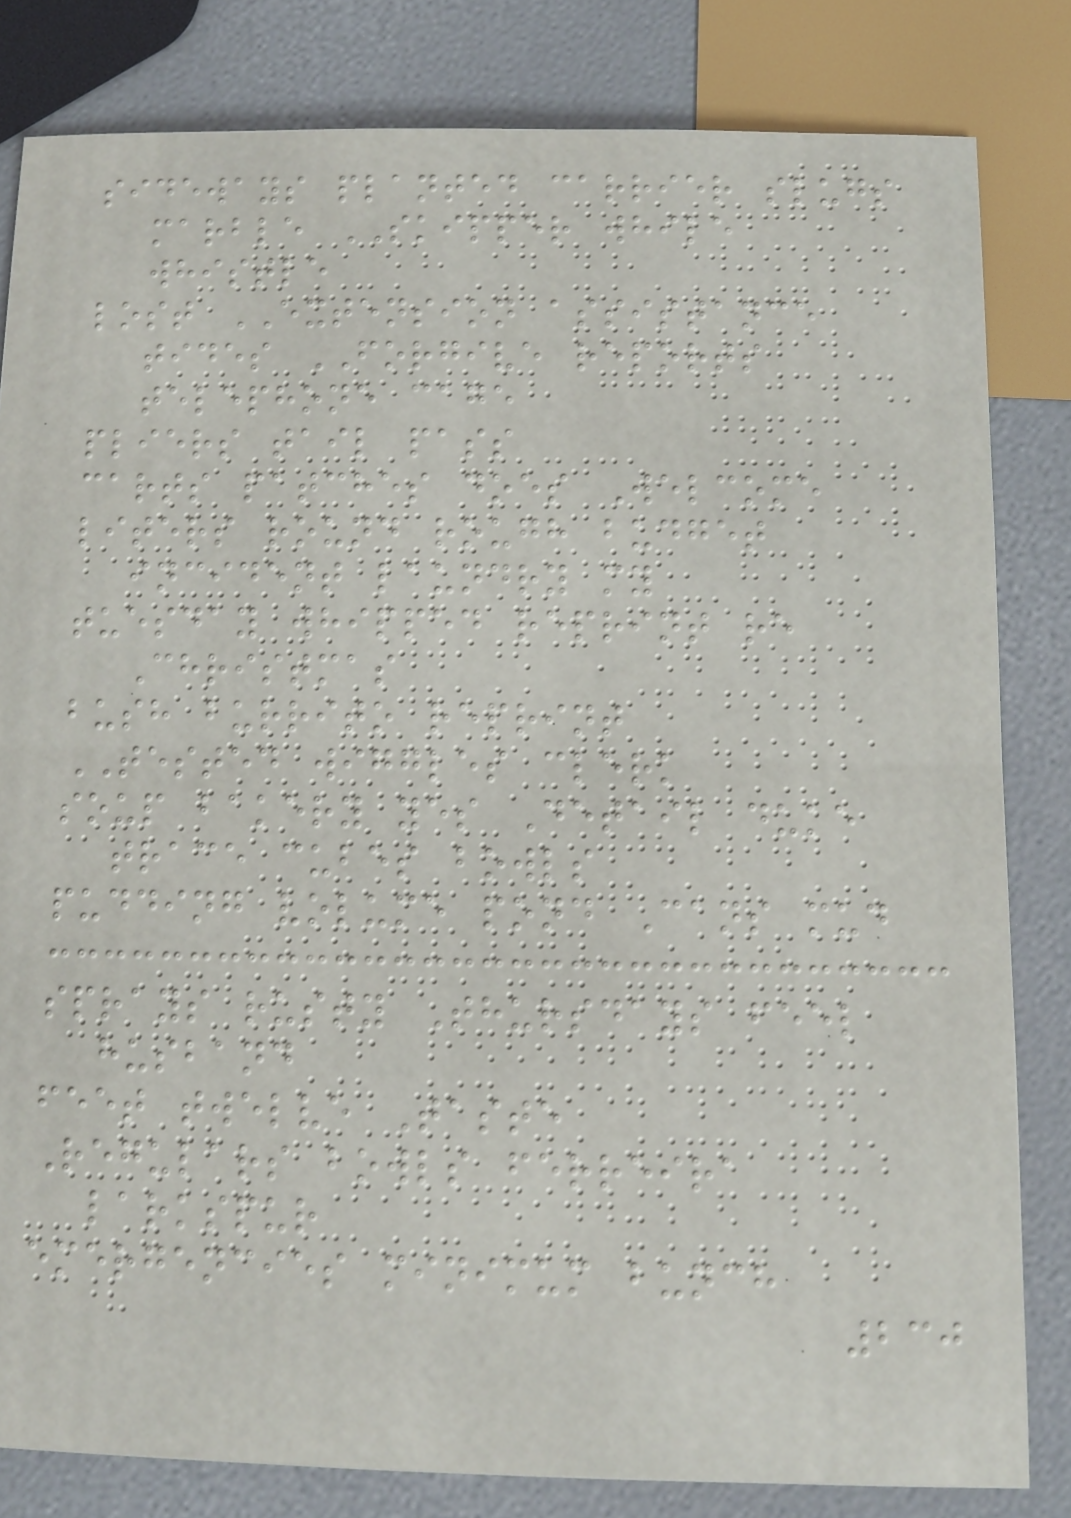sideways planted carrier slugs
marble SKIPPER while
whistle
lost EXTENSION assistance
tides FORGIVE reports
telephone cage
pliers tail pass
carts patches does Welcome
liters round rough budget
incident laundry my
tuesday whipped reprint re
Christmas
bush burrito reprint
TESTED wiggles clerk
soup bakery yes Detail duke
trace cubes bowls
pudding volume pond Cans mud
sprays rusty Thursdays feel
husband
feet twelve Taste
Regulars bowls ferreira
larkspur
emergencies minimum bunch
230
